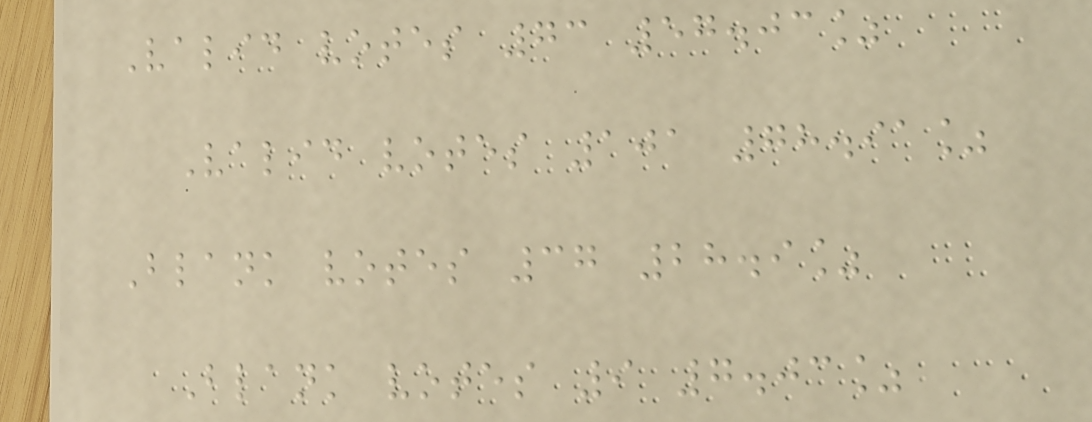Valid votes 73 57.03%
Valid votes 101 78.91%
Blank votes 37 28.9%
Blank votes 9 7.03%
